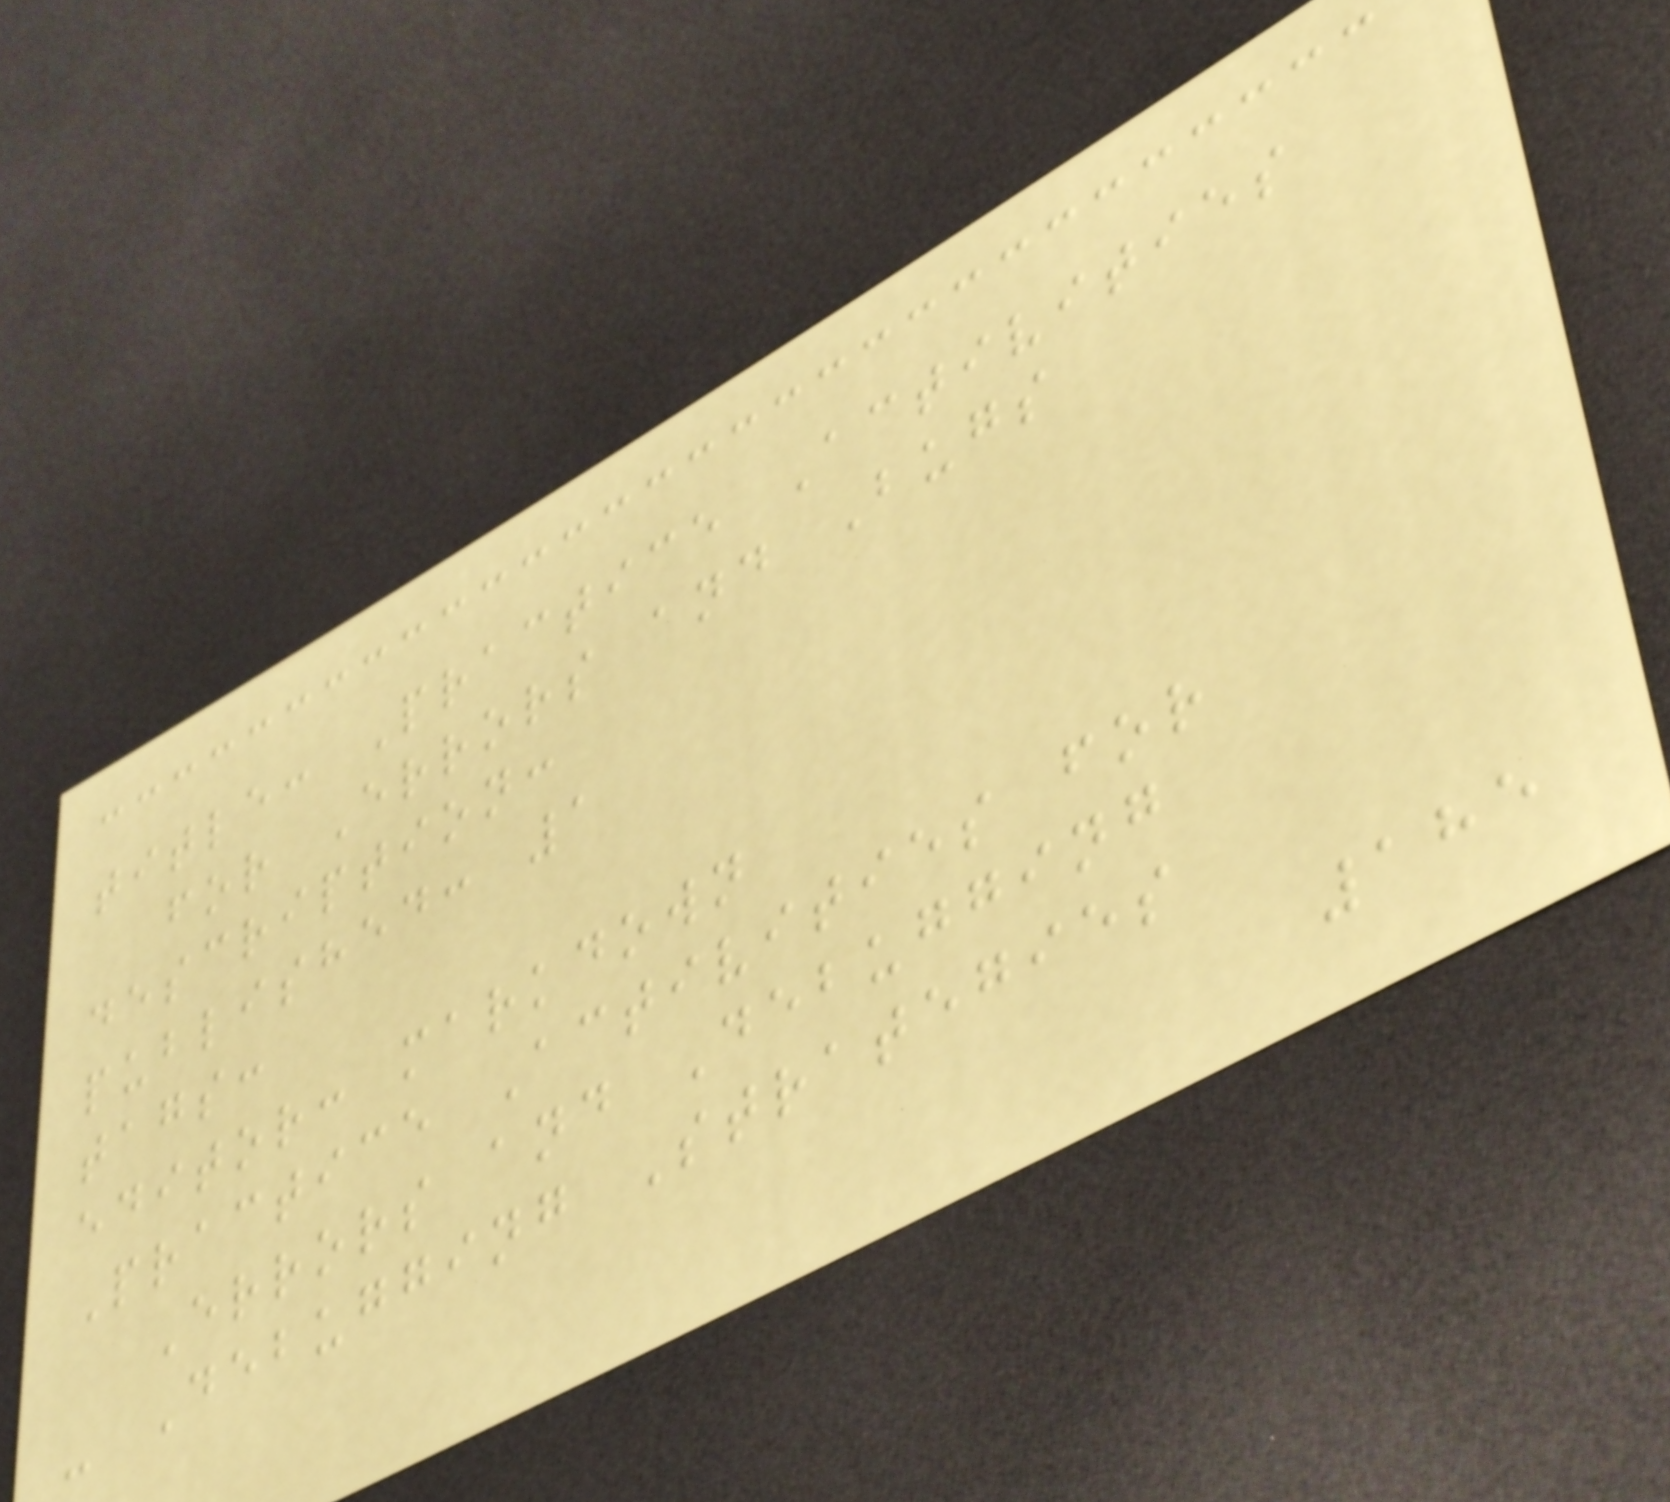title: Practice Activities
for Errors and Bugs
description:
published: 1
tags:
editor: markdown
Practice Activities for
Errors and Debugging
- Debugging Strategies
185
